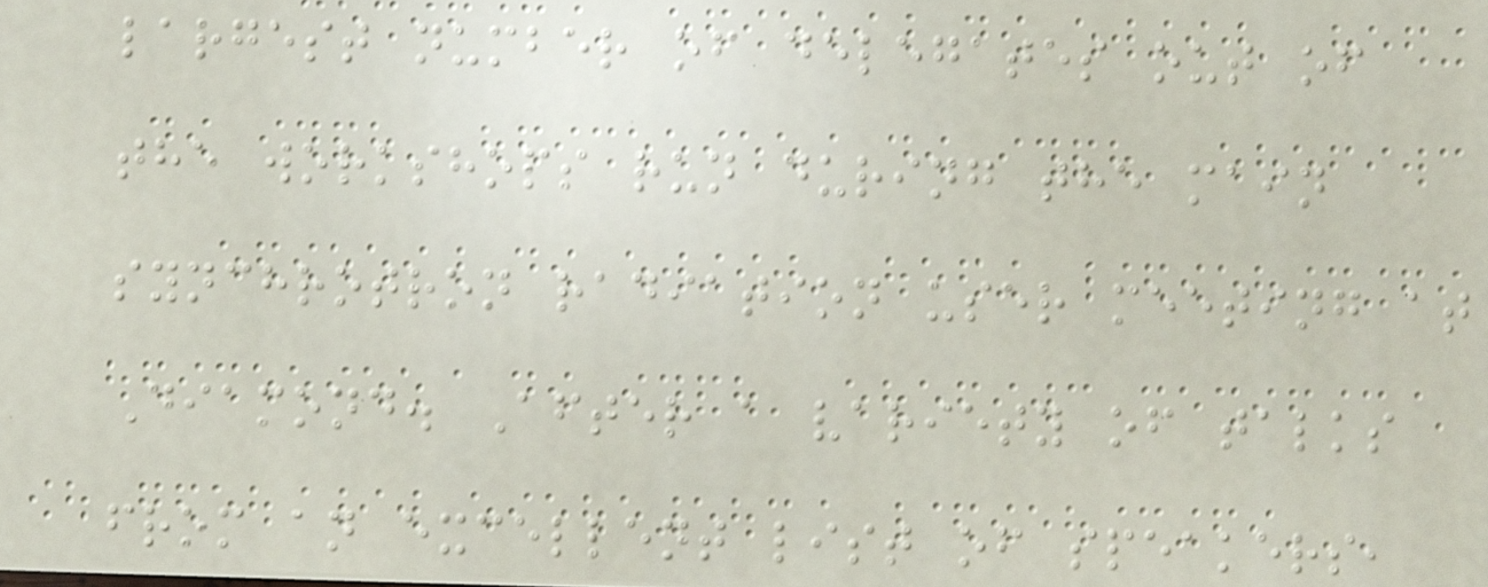largest number of delegates out of
the workshops run during the main
synchrotron radiation user meeting at
Diamond. After a variety of talks
from an excellent list of speakers,
